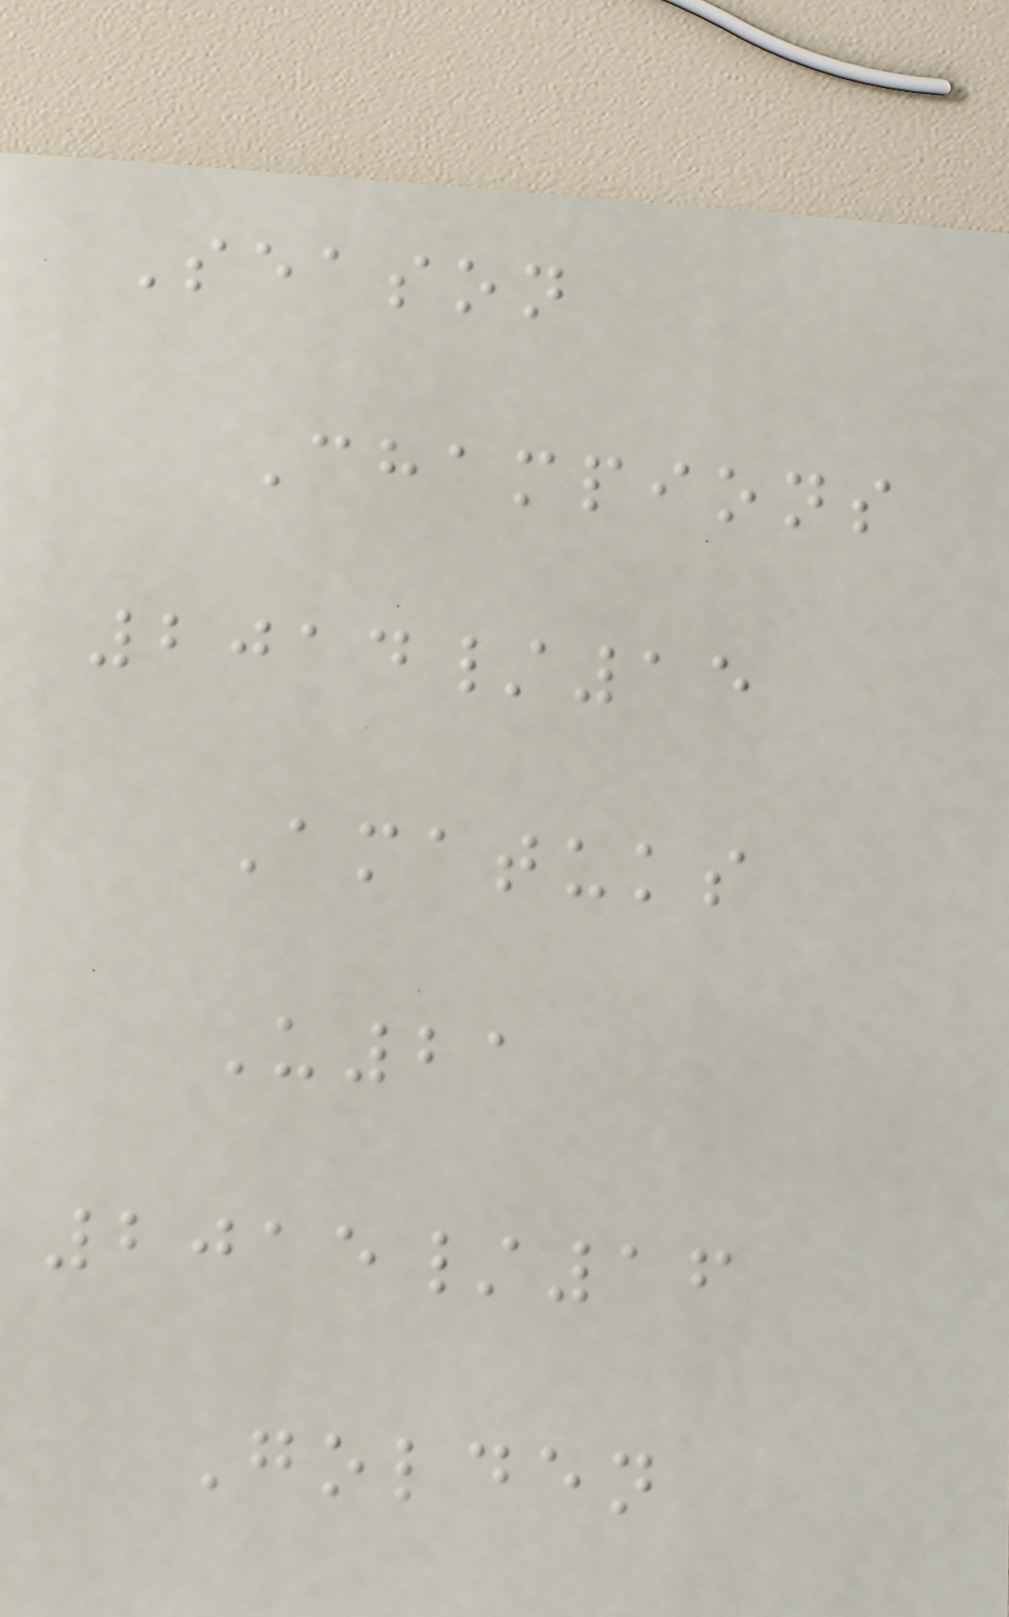Season
Champions
2014/15
Amatuks
U21
2015/16
Golden
